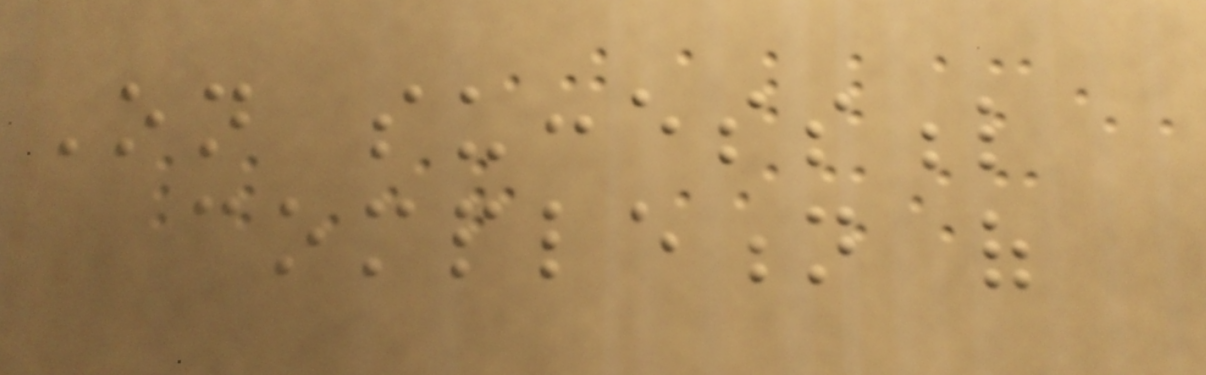On successful
completion of
